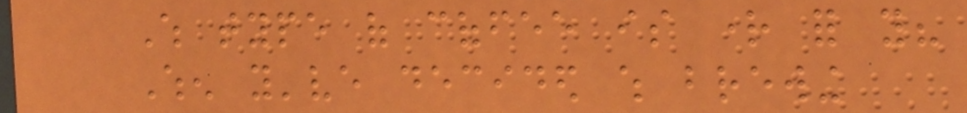Which type of coffee is right for you?
When you've decided which brewing
